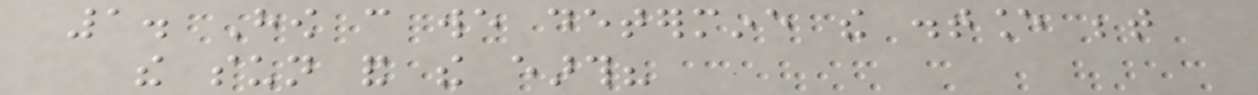1. How can we determine the distance between
the sun and the earth?
